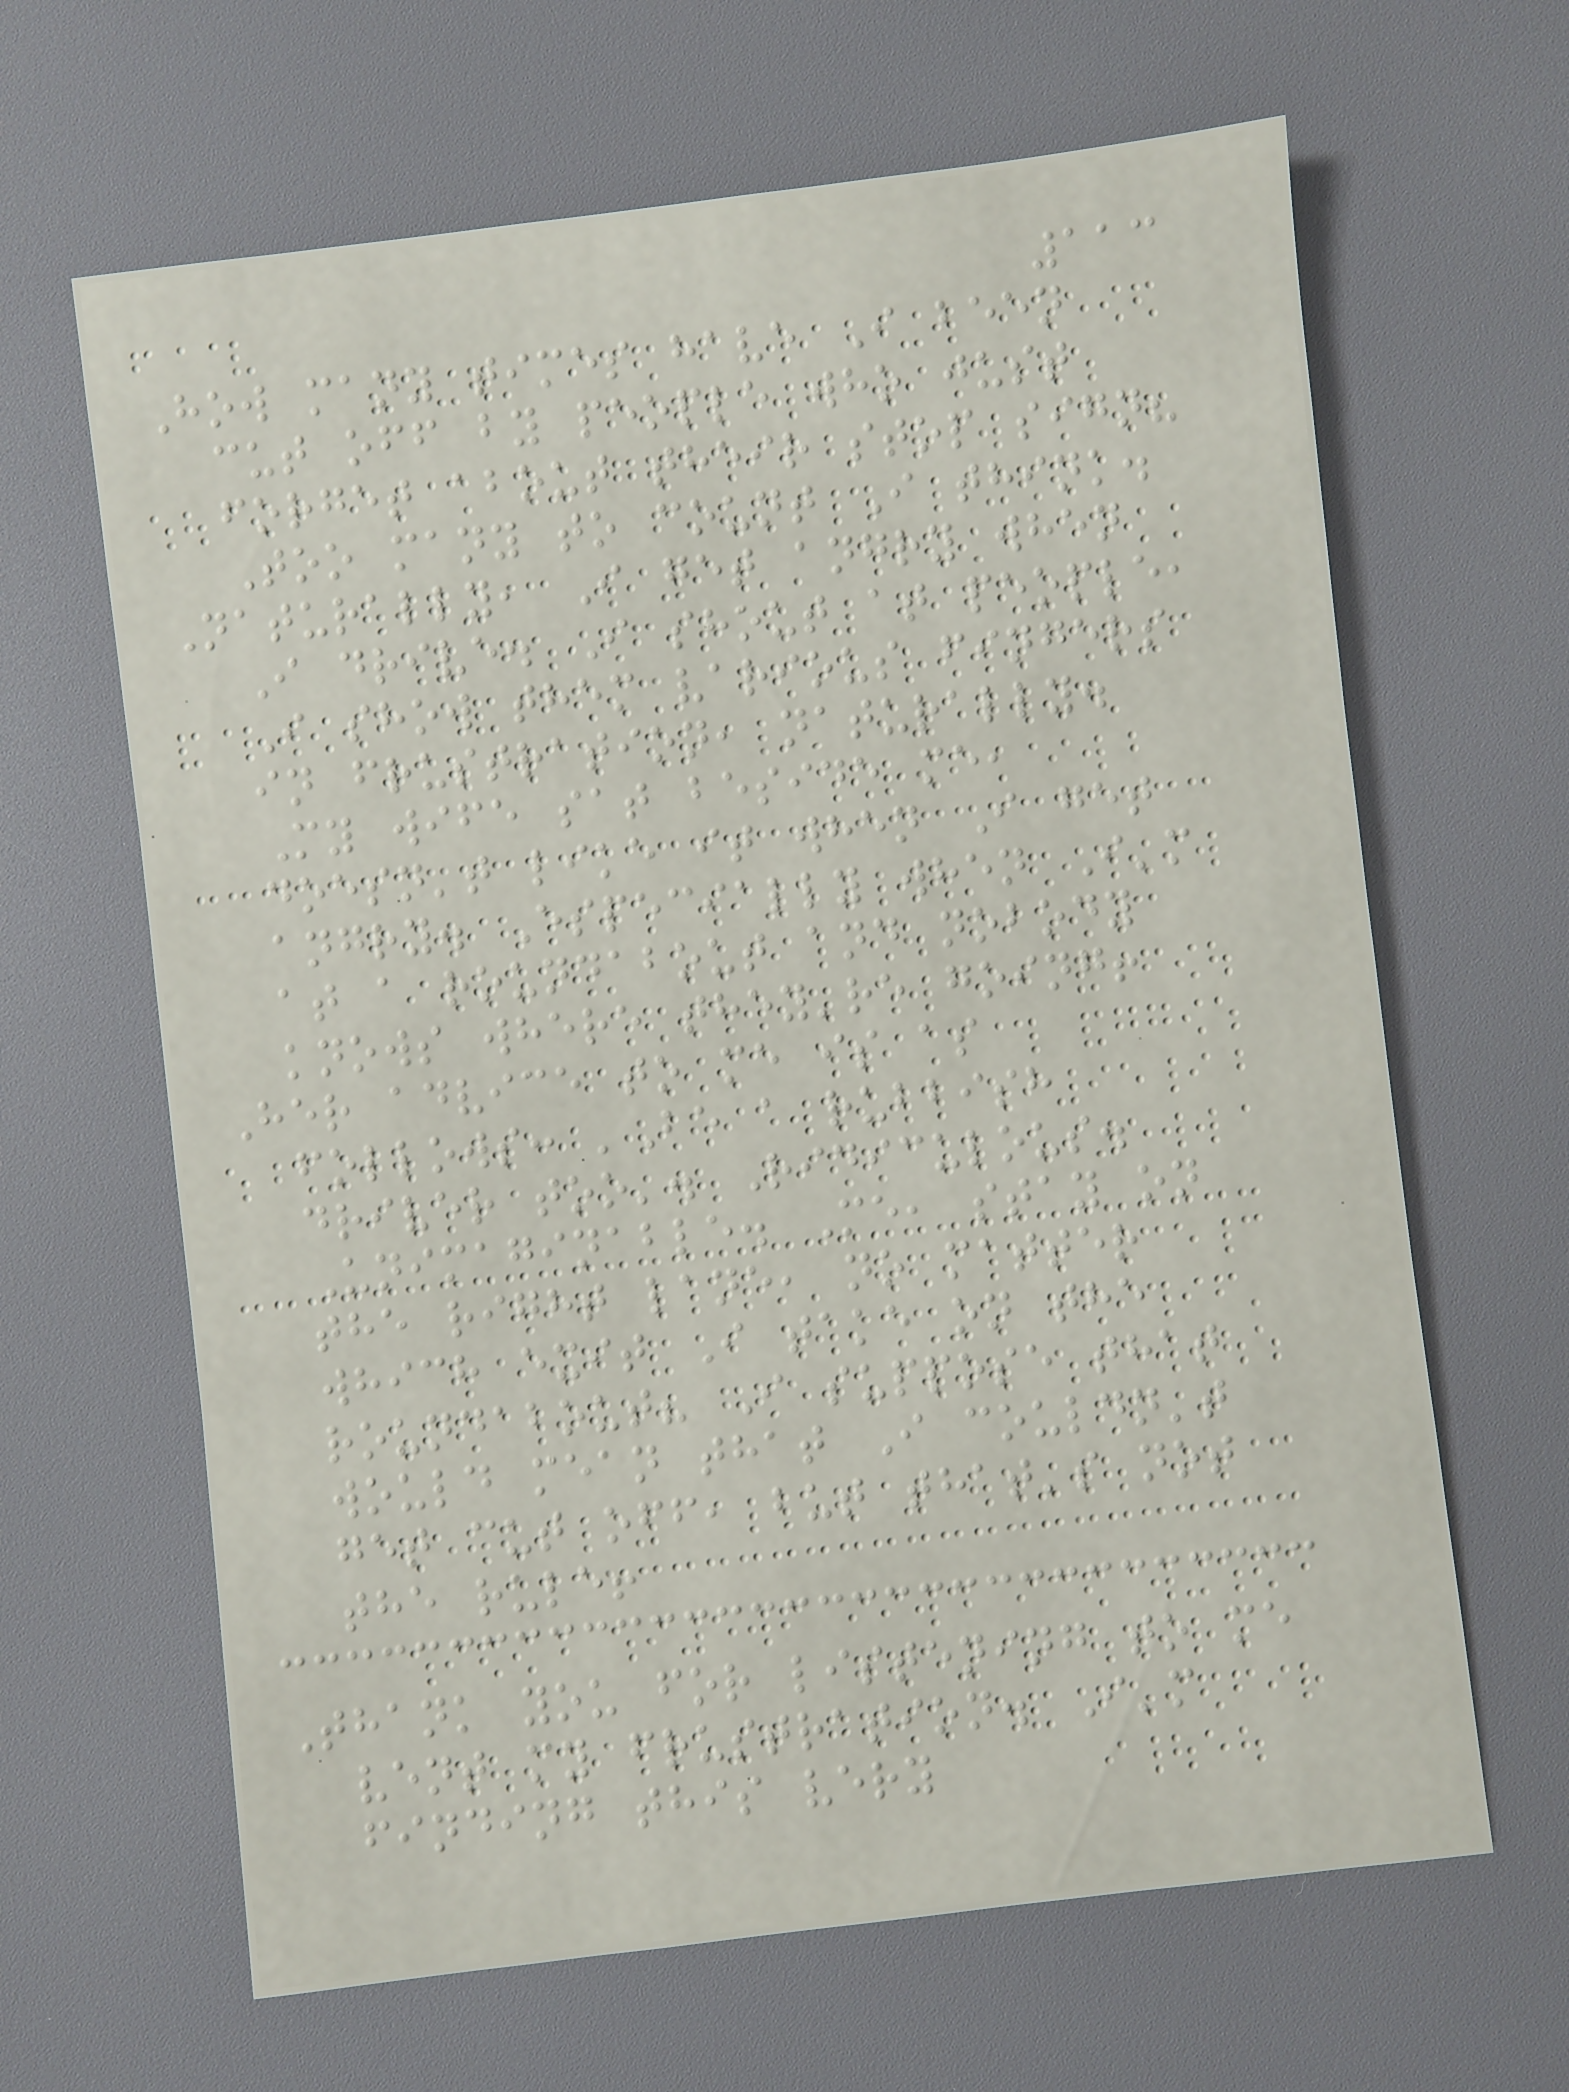113
How many times have I been
cut off by people who just
forget about their stop sign?
Too many to count I think.
Naturally, I get angry when
I drive. I shout at people,
I show them various fingers
in frustration, naturally.
My wife sat beside me,
doesn't like it when I get
angry. Especially when I'm
at a roundabout and nobody
knows where they're going!
Her advice to me is as
follows: 'Be a rubbish
driver too'. Ridiculous.
Unimaginable. Me, stay on
the right lane, no matter
which exit I take on the
roundabout? I suppose that
would mean that I couldn't
get cut off, but that's not
the rule!
Thank you for listening to me
vent my frustration. I'm
finding this very
